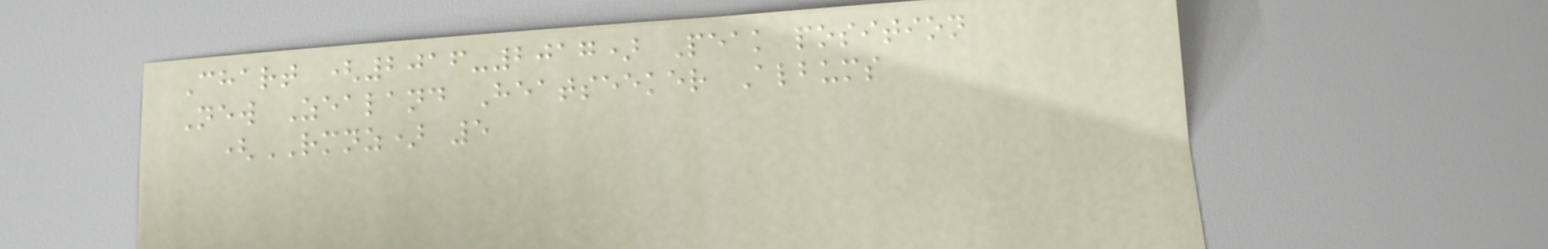Chart (2016-2017) Peak position
New Zealand Heatseeker Albums
(RMNZ) 5
